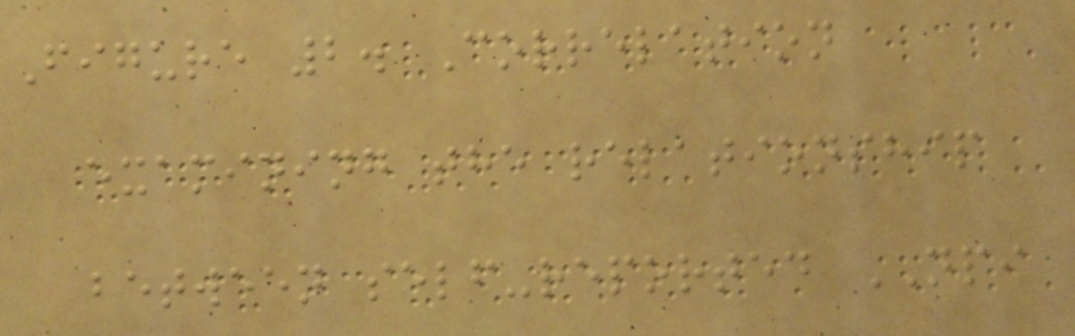Figure 2. Correlation
examining the relationship
between self-reported NPI
